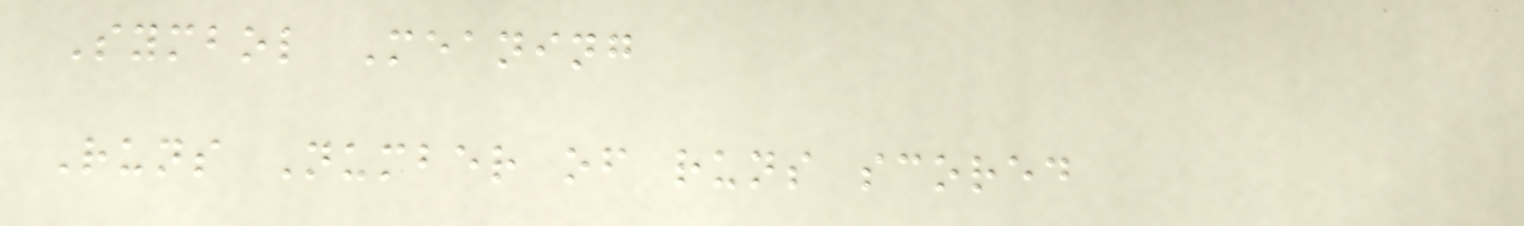Symbol Meaning
Runs Number of runs scored
